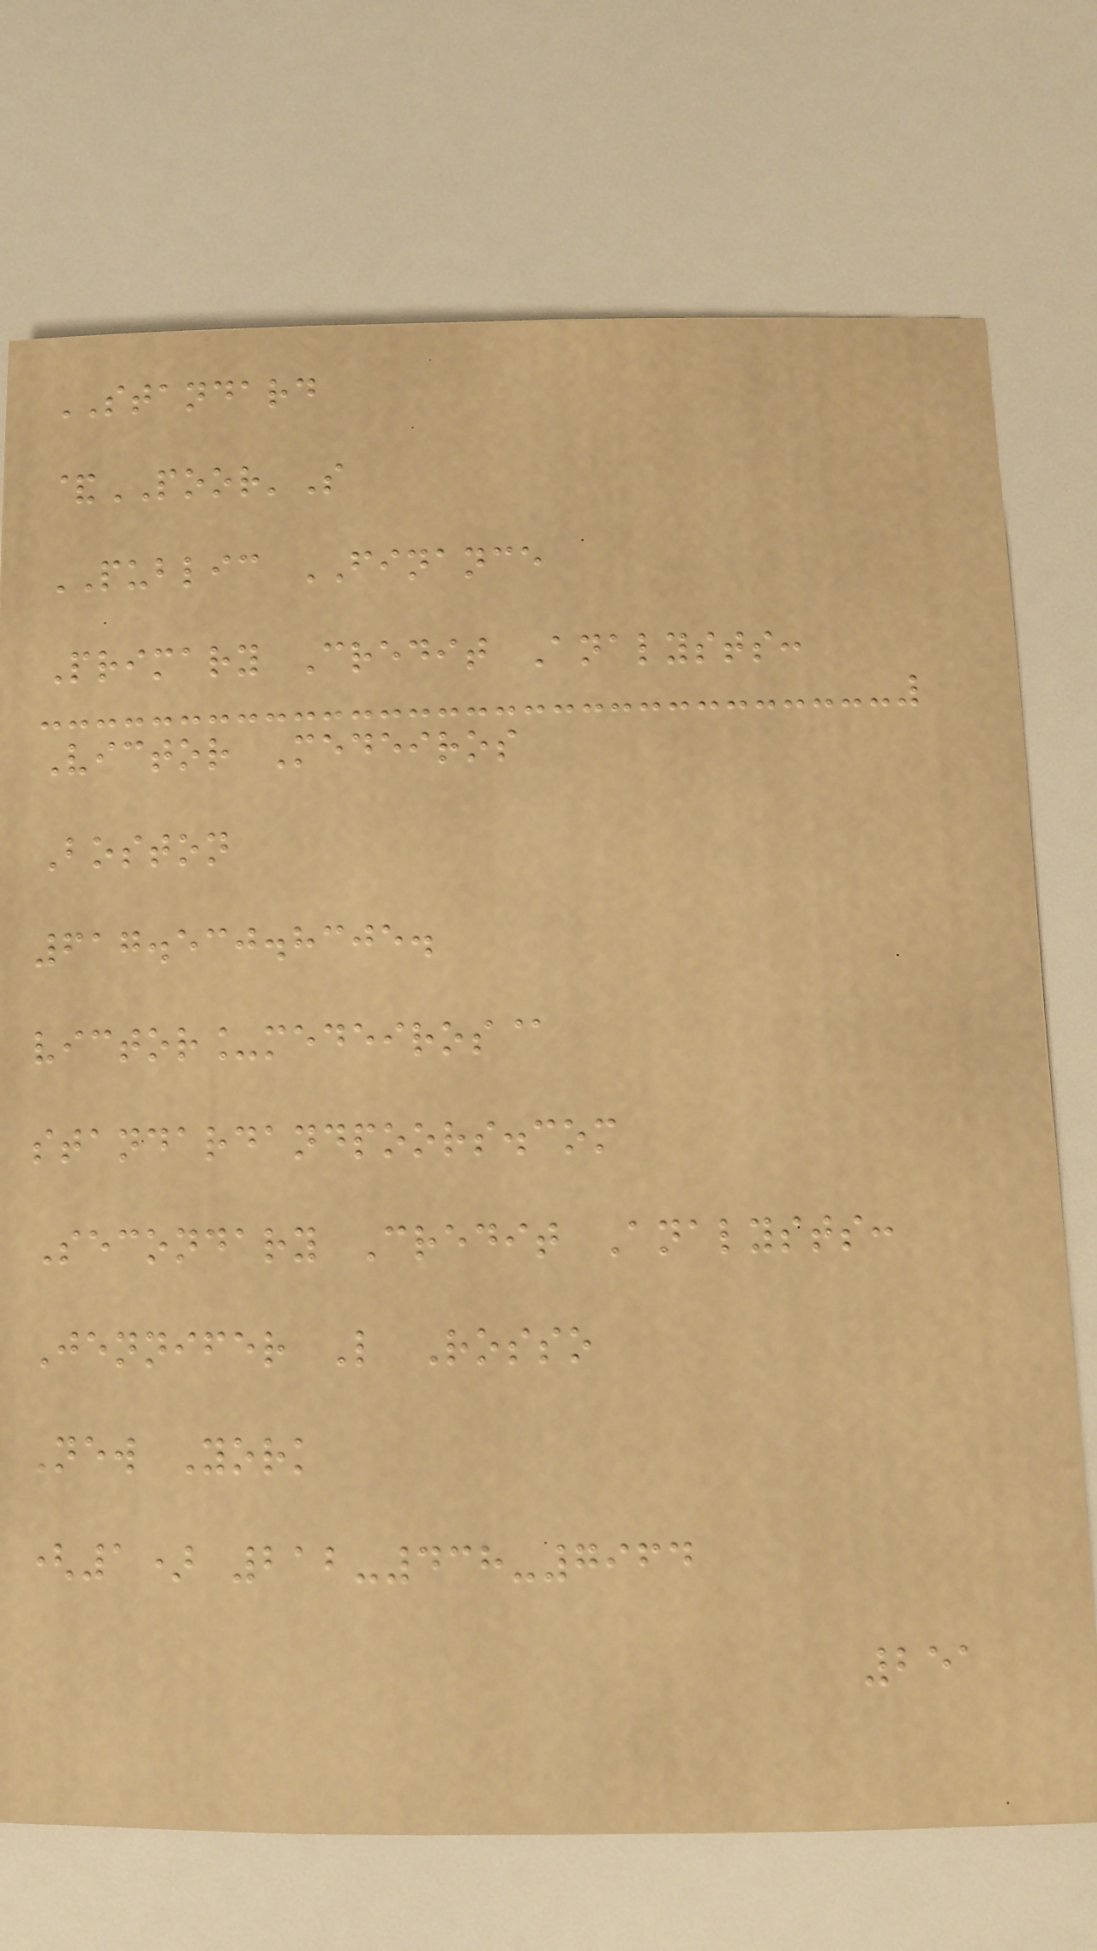STANDARD
&POOR'S
PUBLIC FINANCE
Primary Credit Analysts:
Victor Medeiros
Boston
617.530.8305.
victor_medeiros@
standardandpoors.com
Secondary Credit Analysts:
Jennifer L Rosso
New York
(1) 212-438-7964
251
